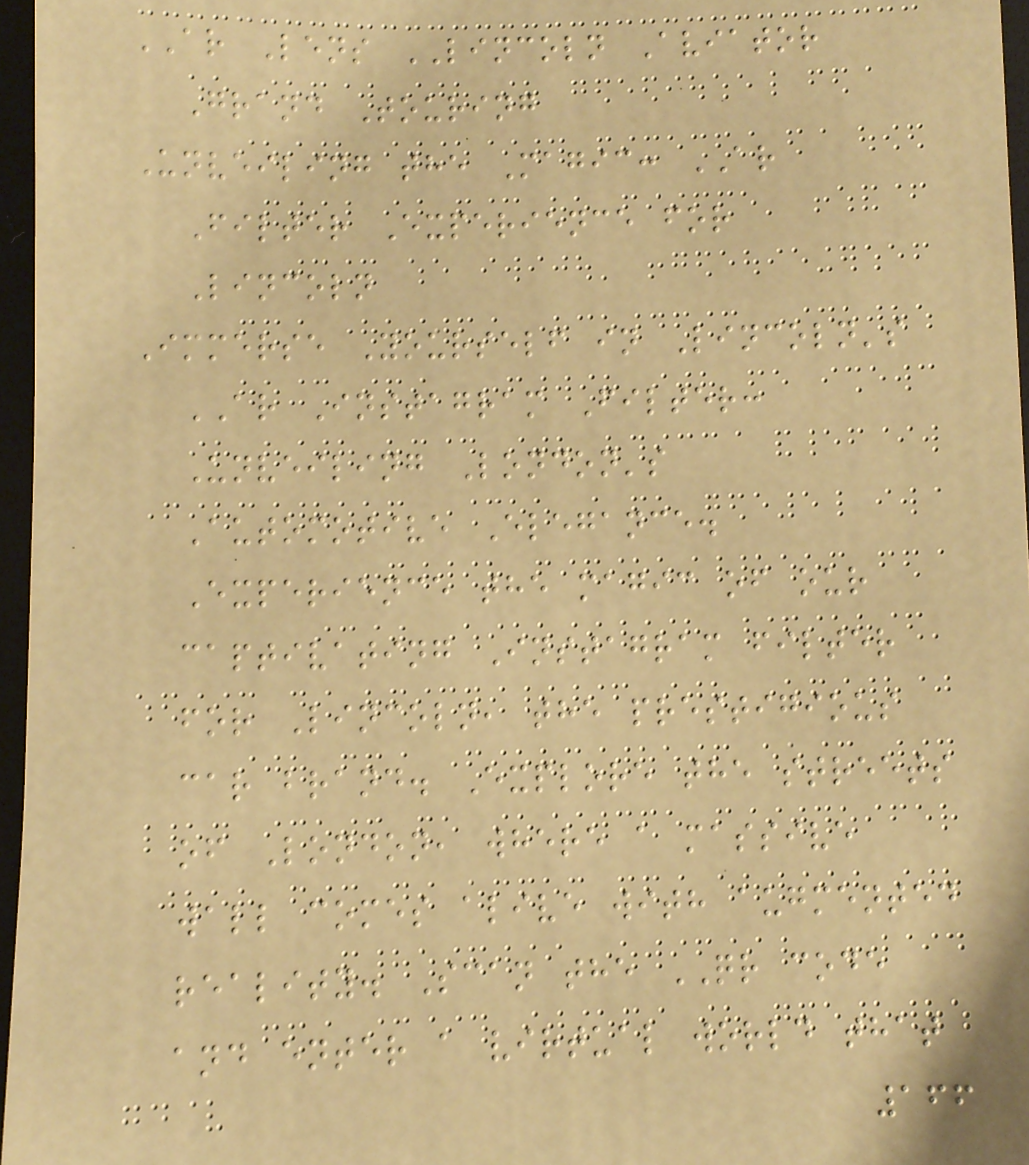AR Lens LINCOLN Aviator
Grand Touring
Unveiling the Magic: AR
Filter Experience for
Lincoln
Immerse Yourself in Lincoln's
AR Instagram Filter:
Unveiling London's
Automotive Elegance.
Experience the magic of our
captivating Instagram filter
for Lincoln, the prestigious
car brand. Explore the streets
of London, where a massive
wall comes alive with augmented
reality. Scan the QR code
and enter a virtual world that
166
